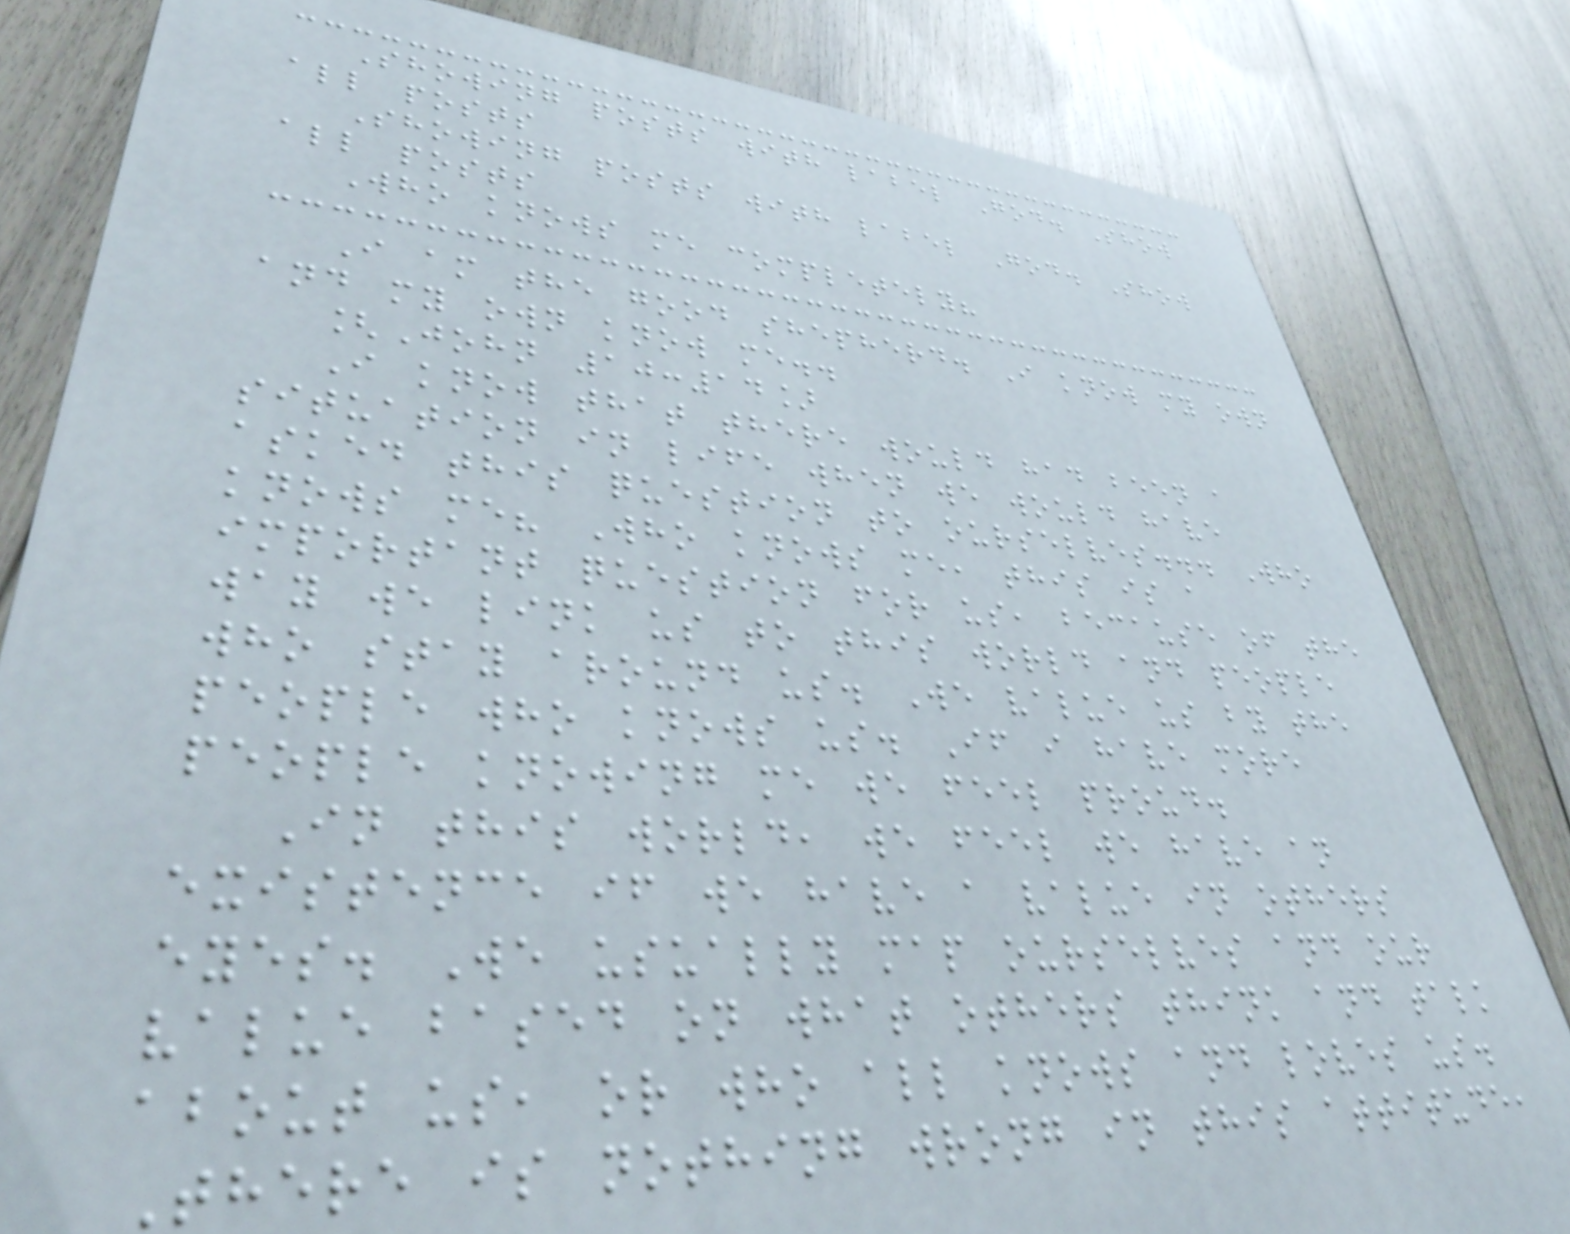Showing posts with label God. Show
all posts
Showing posts with label God. Show
all posts
Who knows me completely?
I am the good shepherd. I know my own
and my own know me..
[John 10:14]
I know that there would had been a
situation in life when we would have
asked this question to ourselves... Who
knows me? Who knows me, this is a
important question for us, because of the
way we link us to this world and people
who stay around us. We value us by the
people who knows us. If i have more
people knowing me we feel proud.
In this world, we feel we have an
existence if we have a value in others
eyes. We usually map ourselves and our
value based on what others think and talk
about us, or who all knows and loves us.
There is nothing wrong in this attitude,
